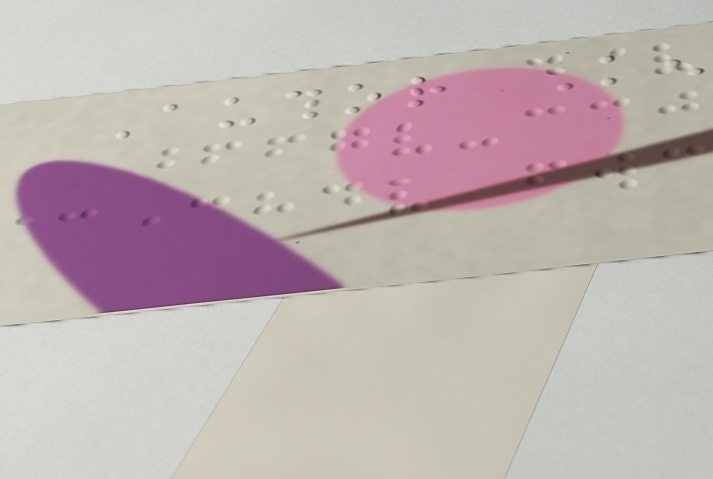Author Ken
